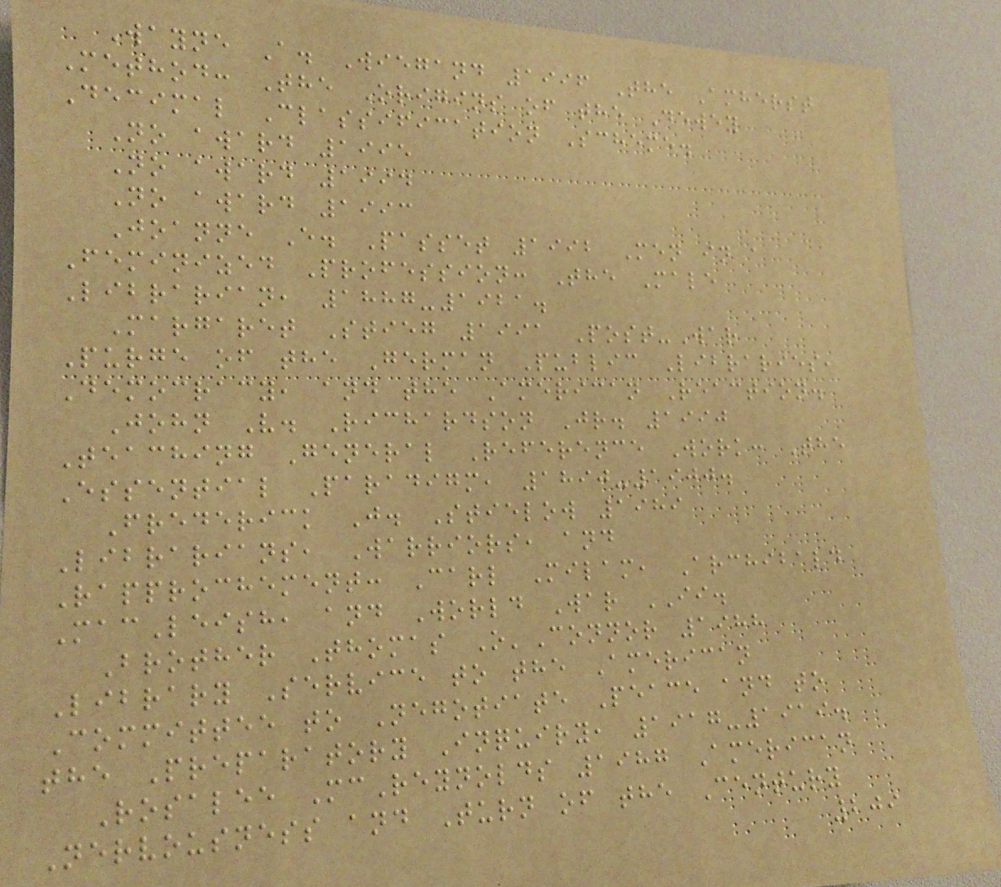Wayne A. Wiegand 1996 The Amherst
Method: The Origins of the Dewey
Decimal Classification Scheme.
No award 1995
No award 1994
No award 1993
Joanne E. Passet 1992 Men in a
Feminized Profession: The Male
Librarian, 1887-1921.
Margaret Stieg 1991 Post-War
Purge of the German Public Libraries,
Democracy, and the American Reaction.
John V. Richardson Jr. 1990
Teaching General Reference Work: The
Essential Paradigm, 1890-1900.
Frederick J. Stielow 1989
Librarians, Warriors, and
Rapprochement: Carl Milam, Archibald
MacLeish, and World War II.
Brother Thomas O'Connor 1988
Library Service to the American
Committee to Negotiate Peace and to
the Preparatory Inquiry, 1917-1919.
Rosalee McReynolds 1987 American
Nervousness and Turn of the Century
209
